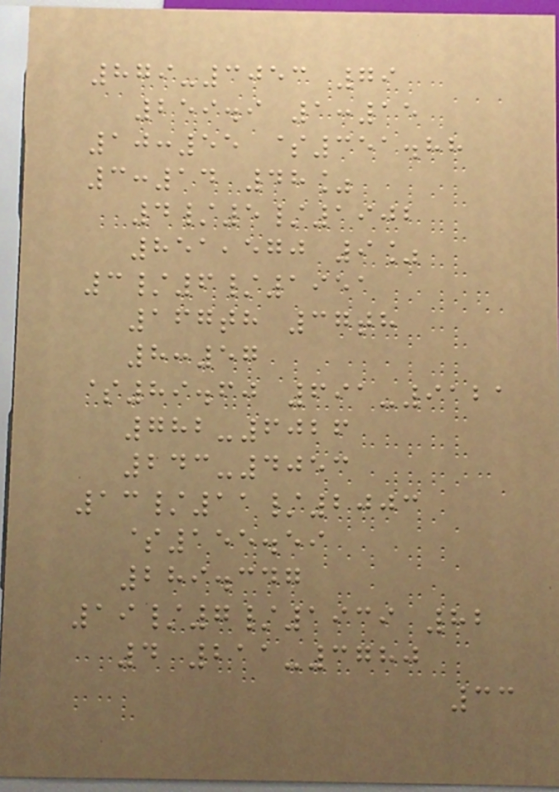879-3053 79
259.9 1:15
10:55 $351.88
3:14 48%
4/5/1902
851,570 9%
3/6/1951
167th 37th
8:57
$89.60 691-9121
782-6026
243-4053
13/11/2003
$155.59
289.347
19/7/1939 82
4 211-3780
33
